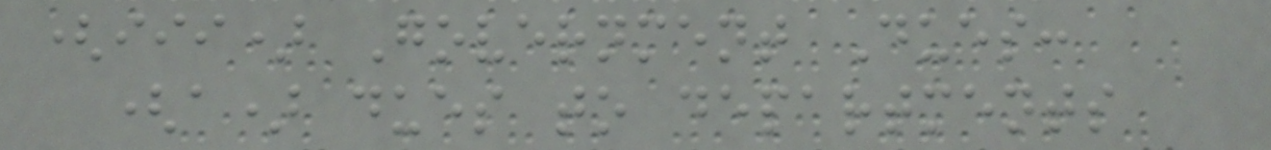(iii) Government Dues:
(a) dues to departments
